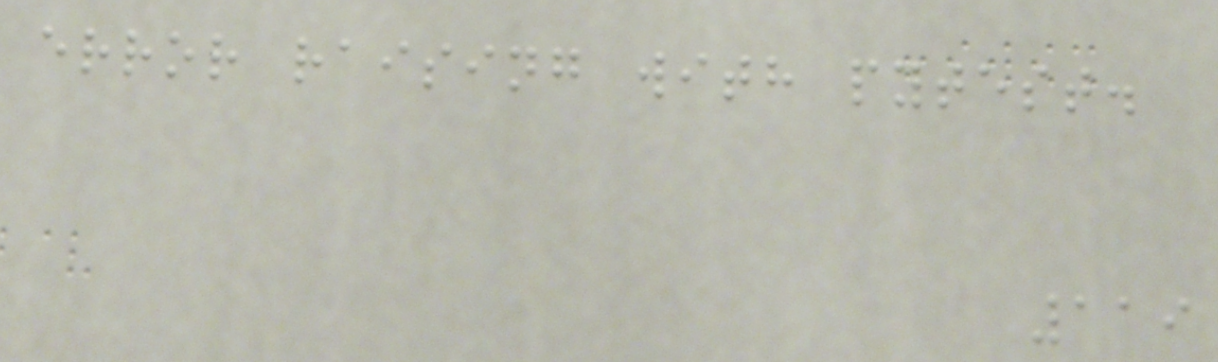error raising with pytest.
119
